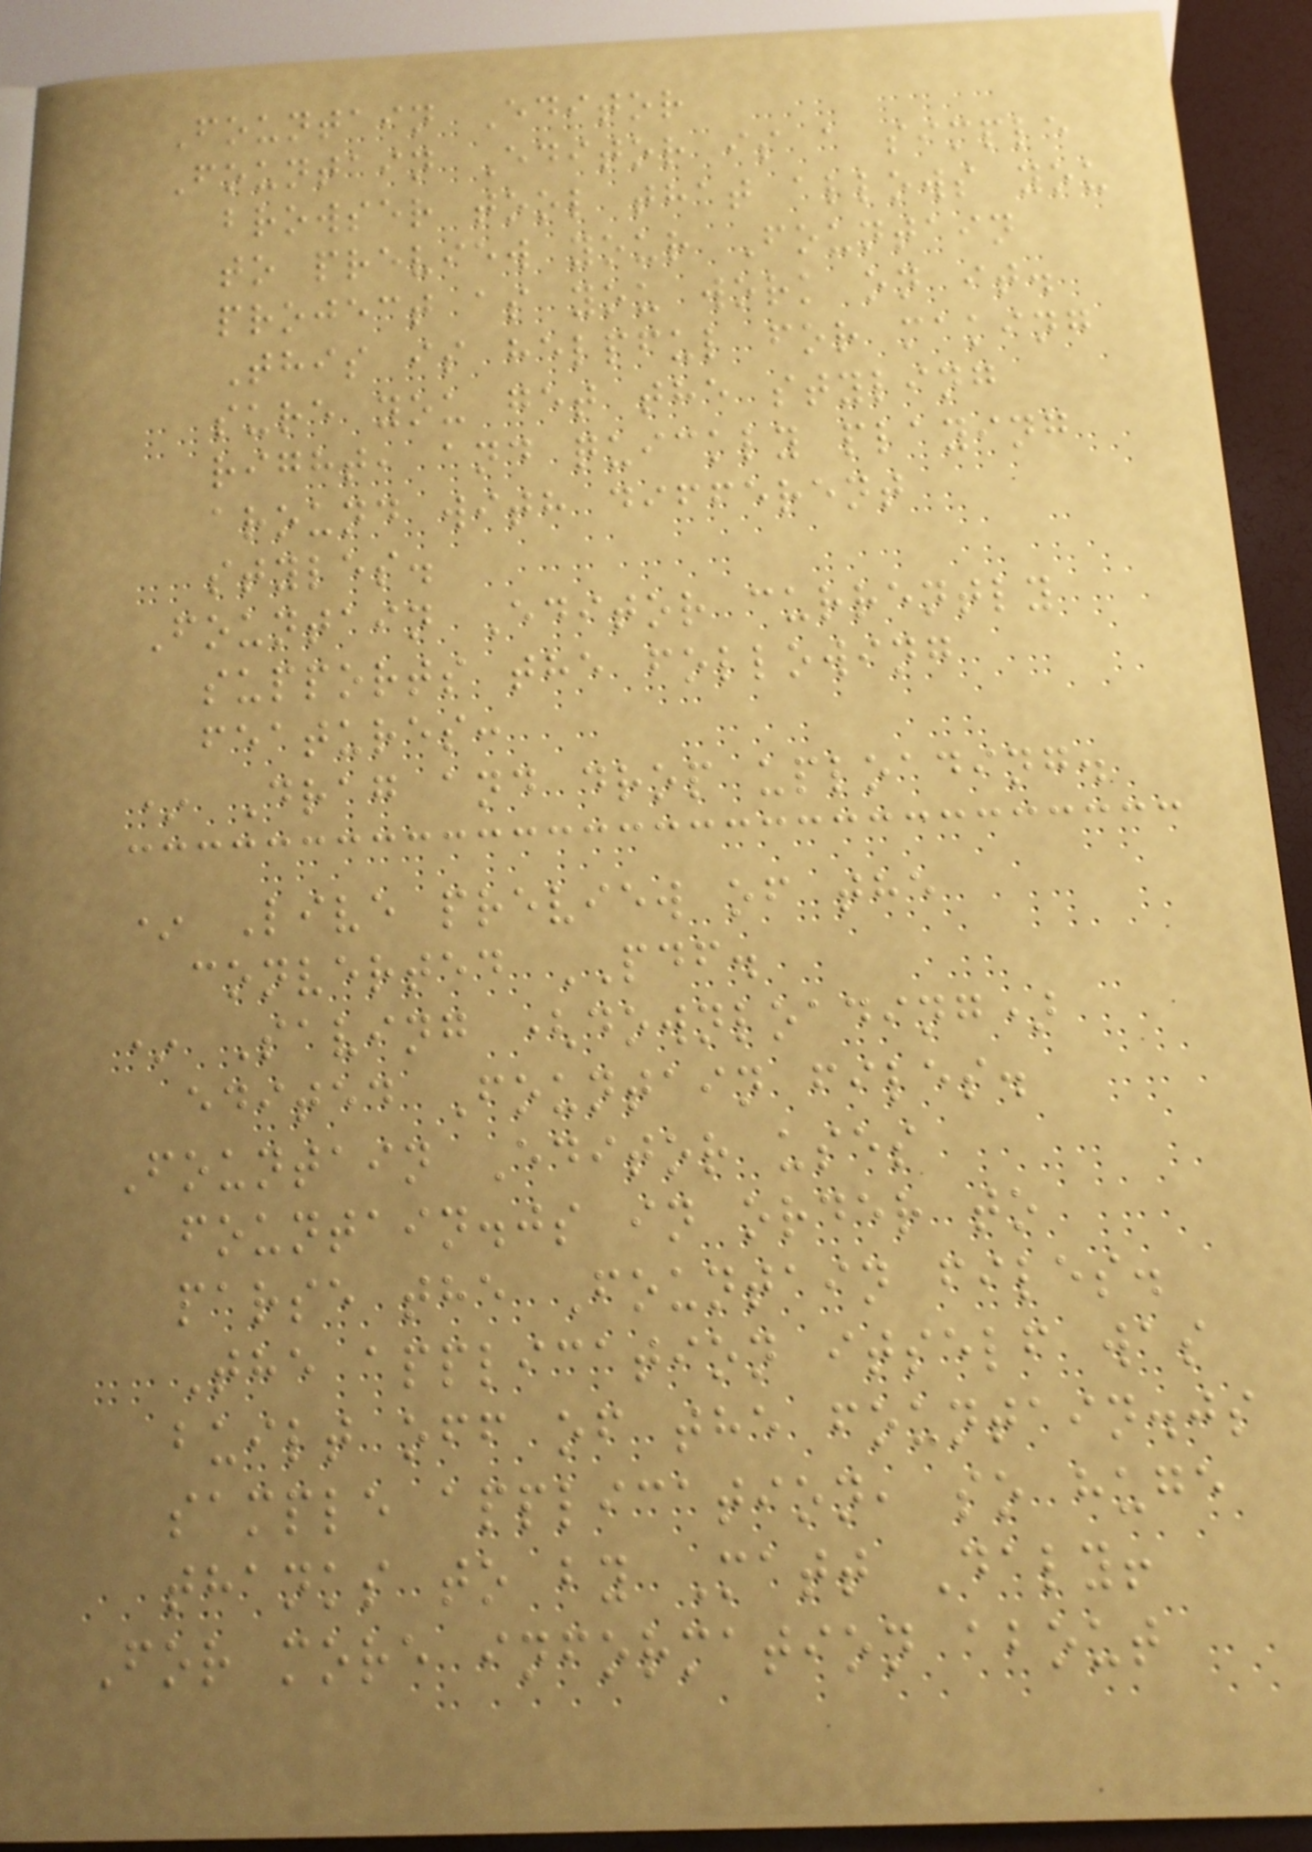Fountain Editor
Fountain Editor is a simple
browser tool that allows you
to preview your Fountain
project as you work on it.
This is helpful for making
sure you get the styling
right, and quickly playing
around with different
styles.
Fountain Editor currently
supports the following
features:
* Drag and drop uploading.
* Live preview of the
converted PDF.
* Saving (downloading)
edited Fountain files.
Fountain Editor uses
fountain.js in order to
parse the Fountain files.
The application itself was
built off of the fountain.js
sample application, so huge
thanks to by Matt Daly!
For more information about
